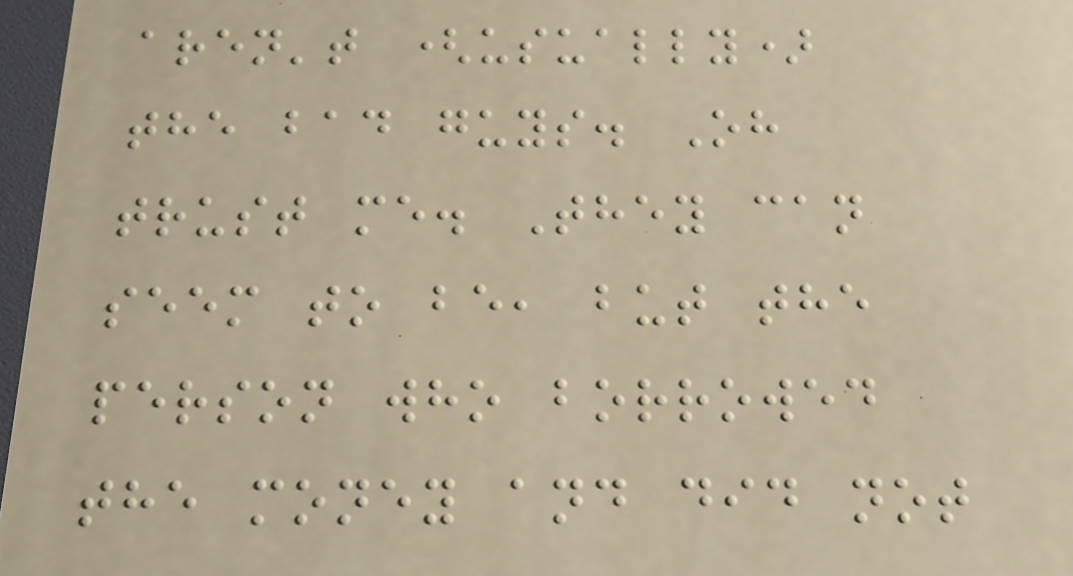aren't (usually)
the bad guys. Oh
trust me. They can
seem to be, but the
person who borrowed
the money and did not
